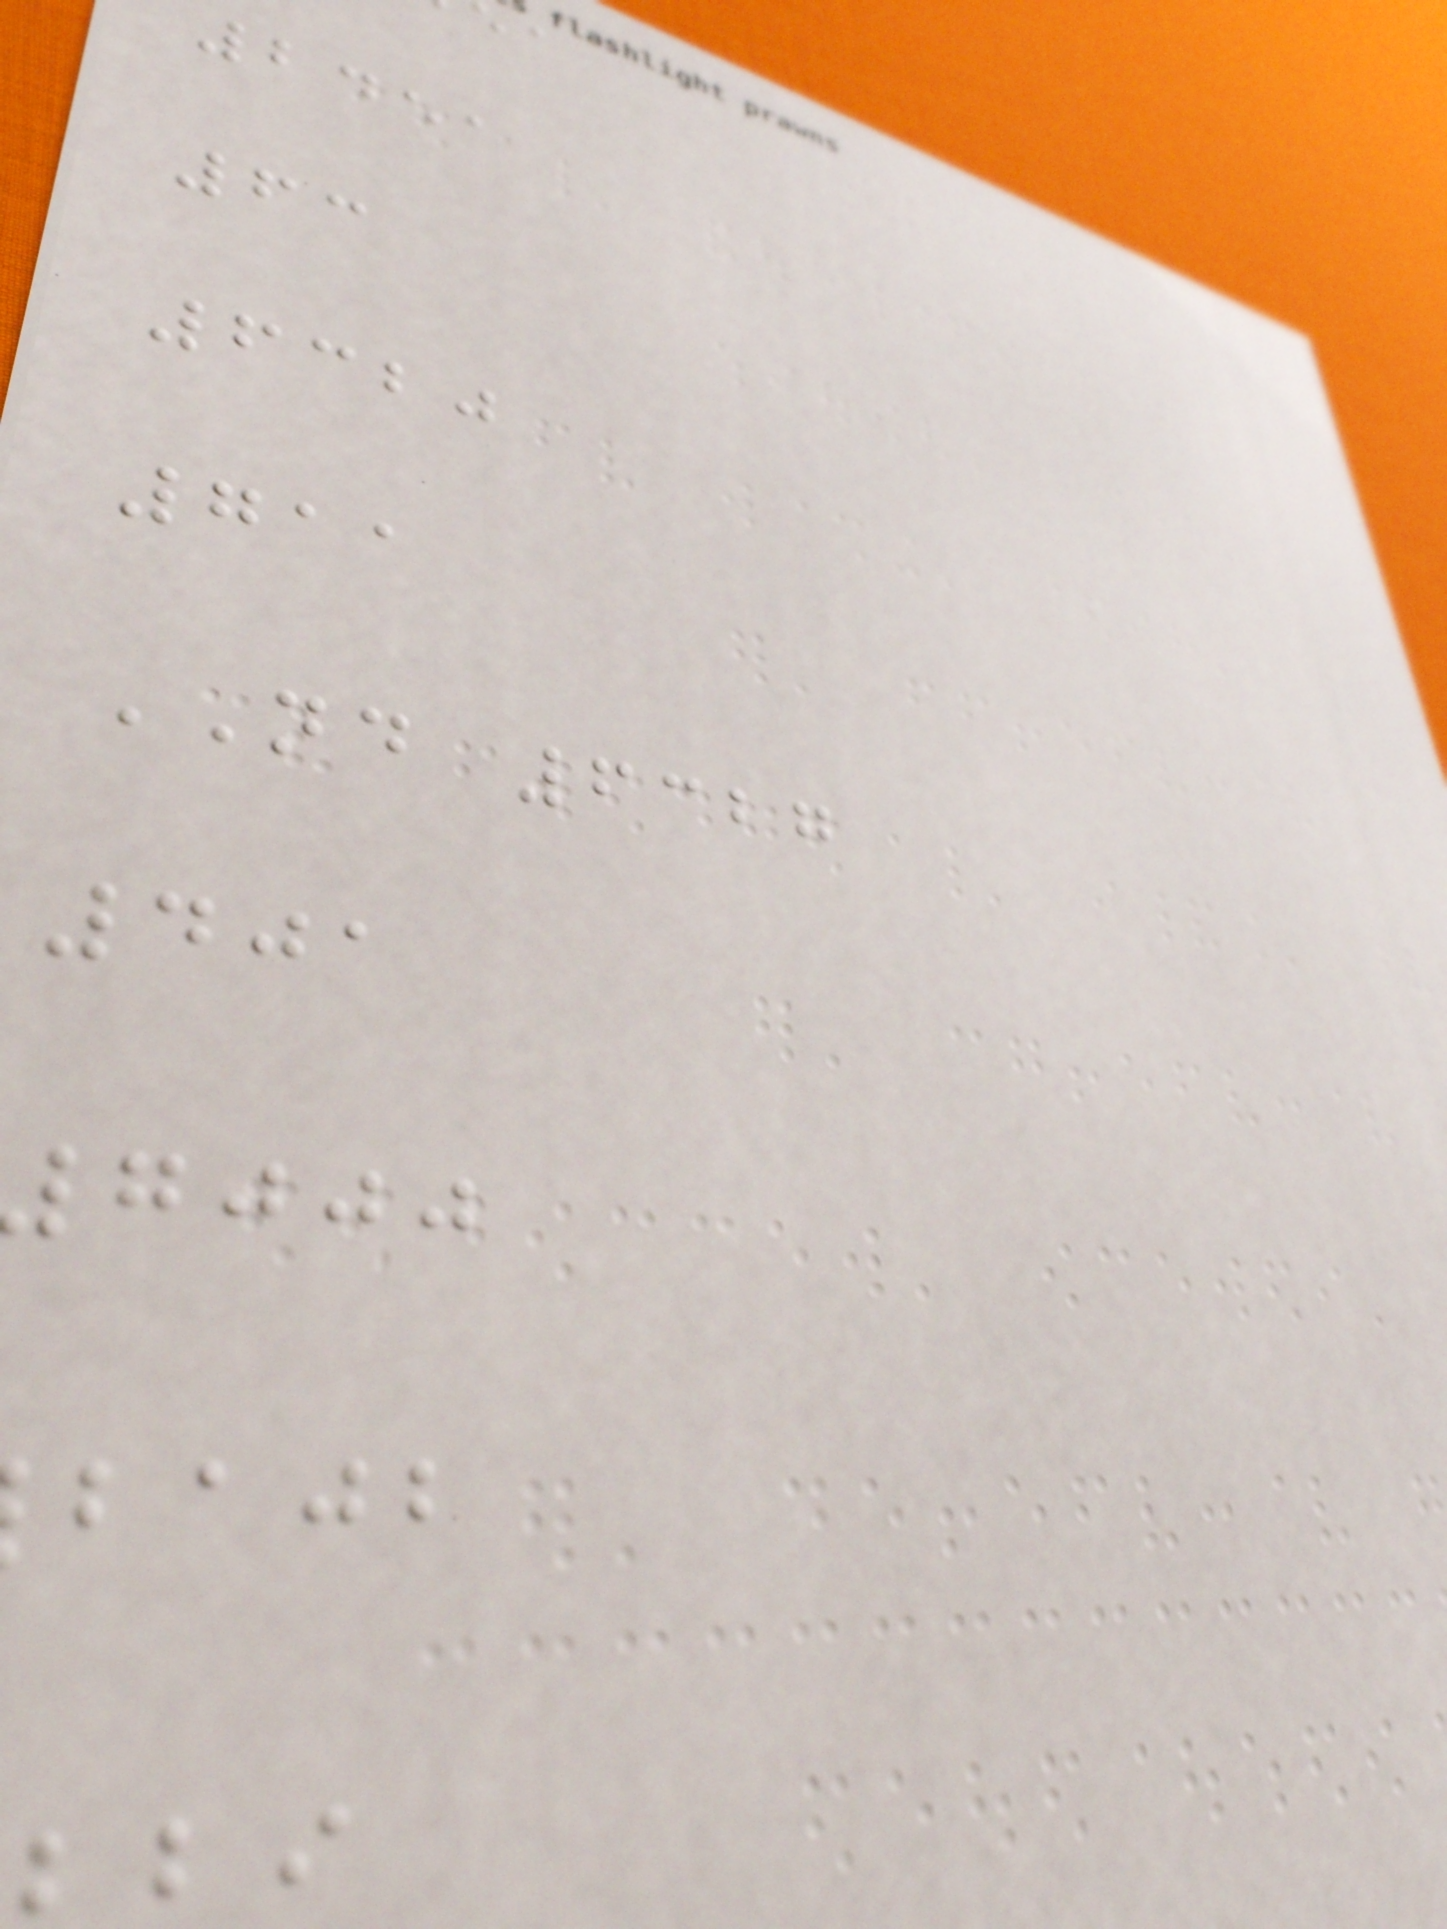2451
63
6320
711
ND 6327
401
gjjj
bajb
